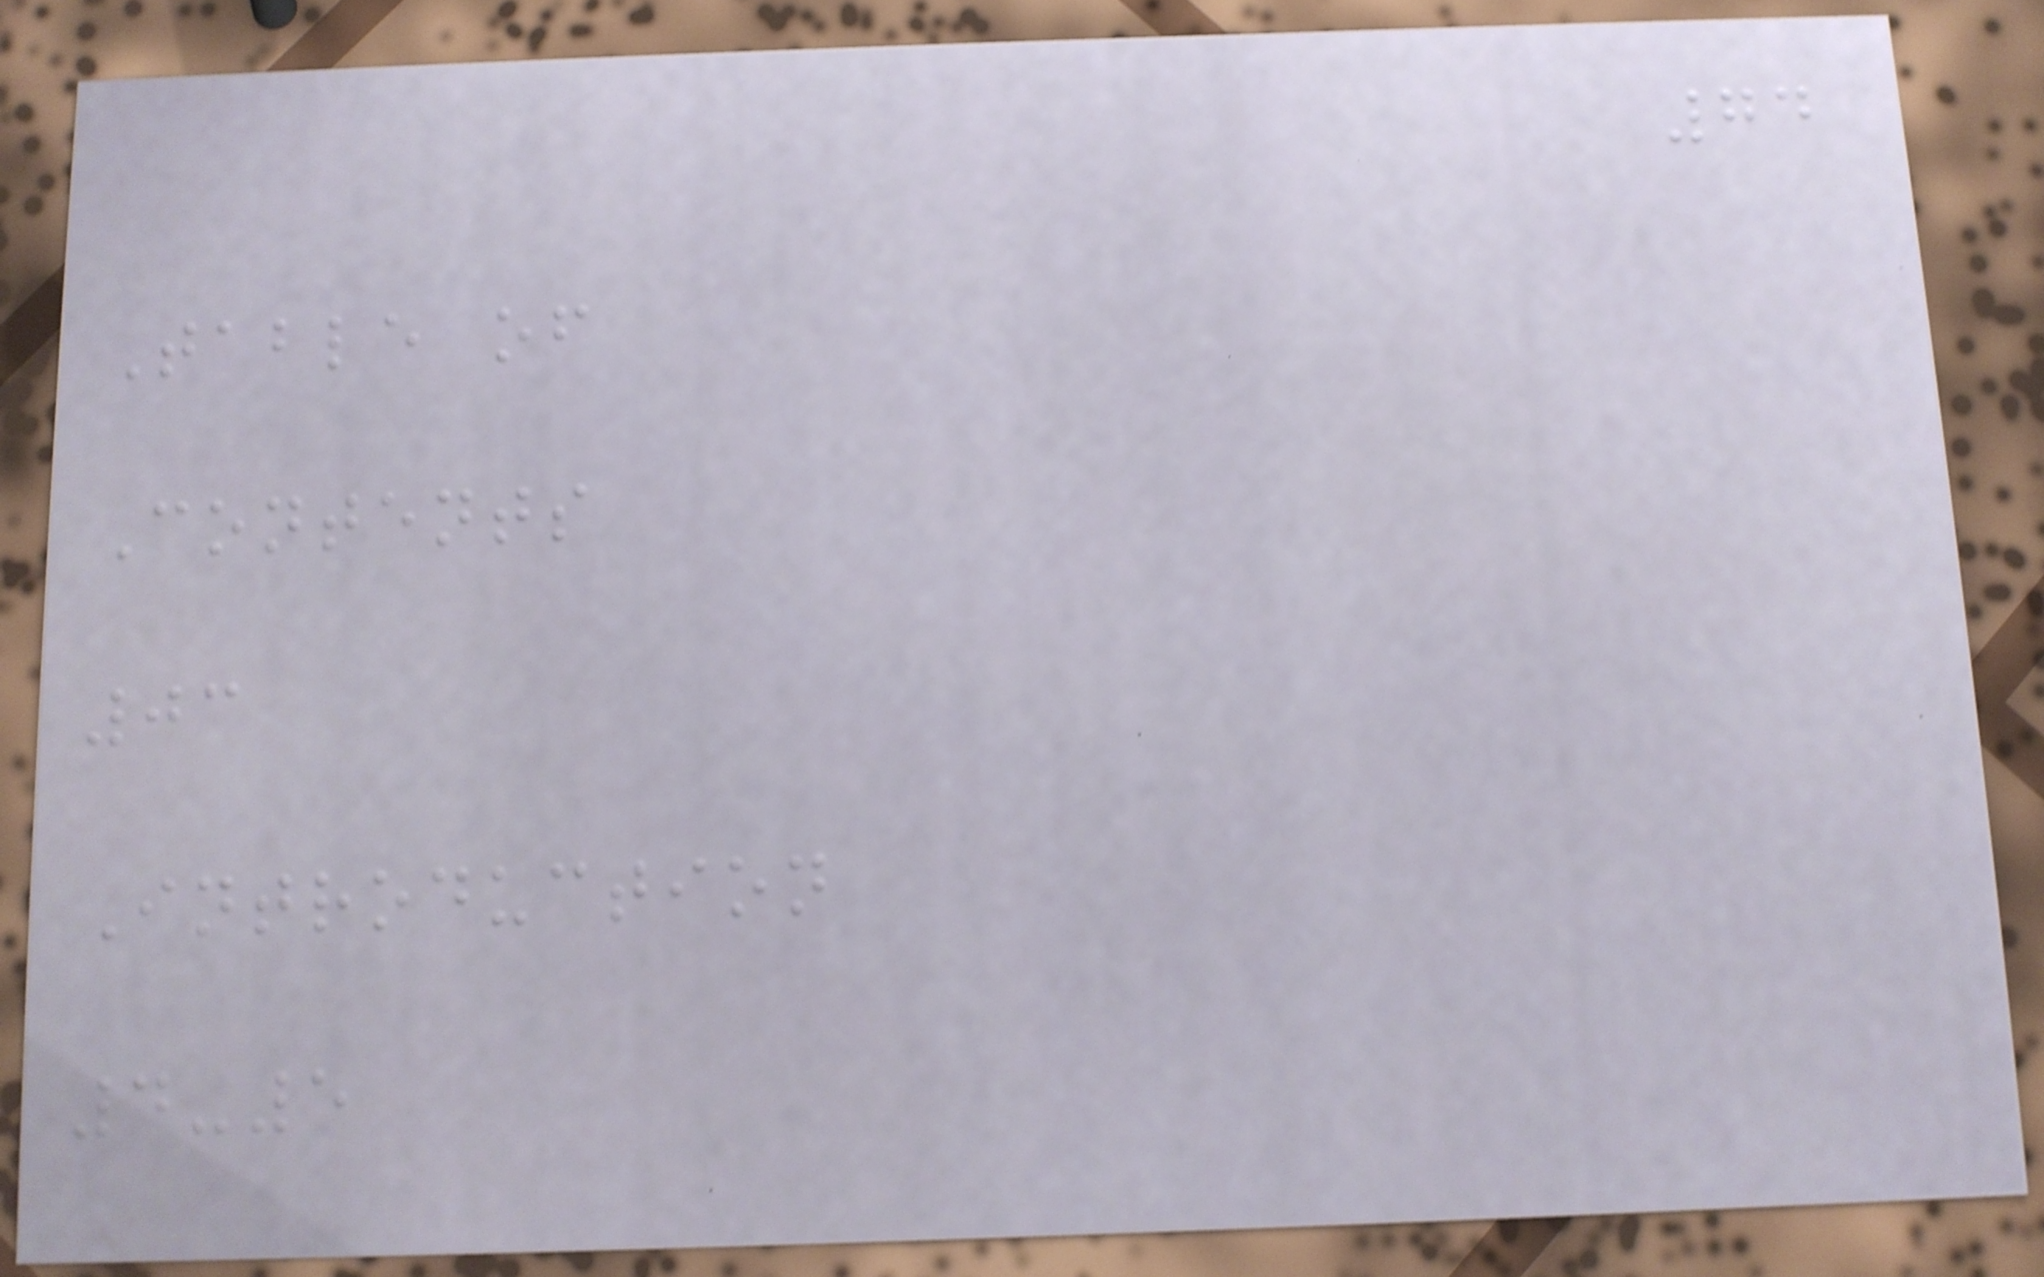74
Table of
Contents
03
Introduction
4-5
